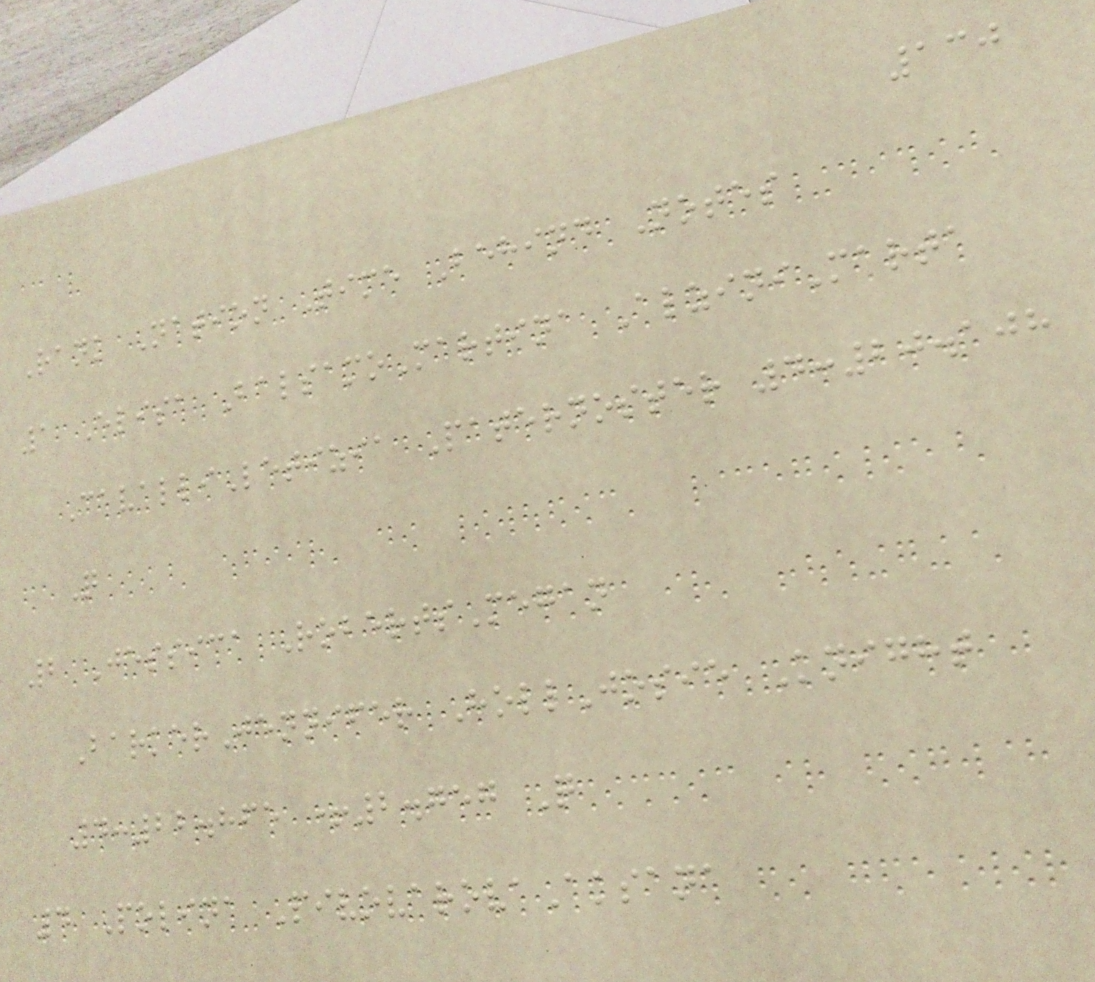130
Rank Nation Time Behind Notes
1 Elisa BalsamoMartina AlziniMarta
CavalliLetizia Paternoster 4:20.108
Q
2 Jessica RobertsMegan
BarkerJennifer HollJosie Knight
4:22.865 +2.757 Q
4 Polina PivovarovaAksana
